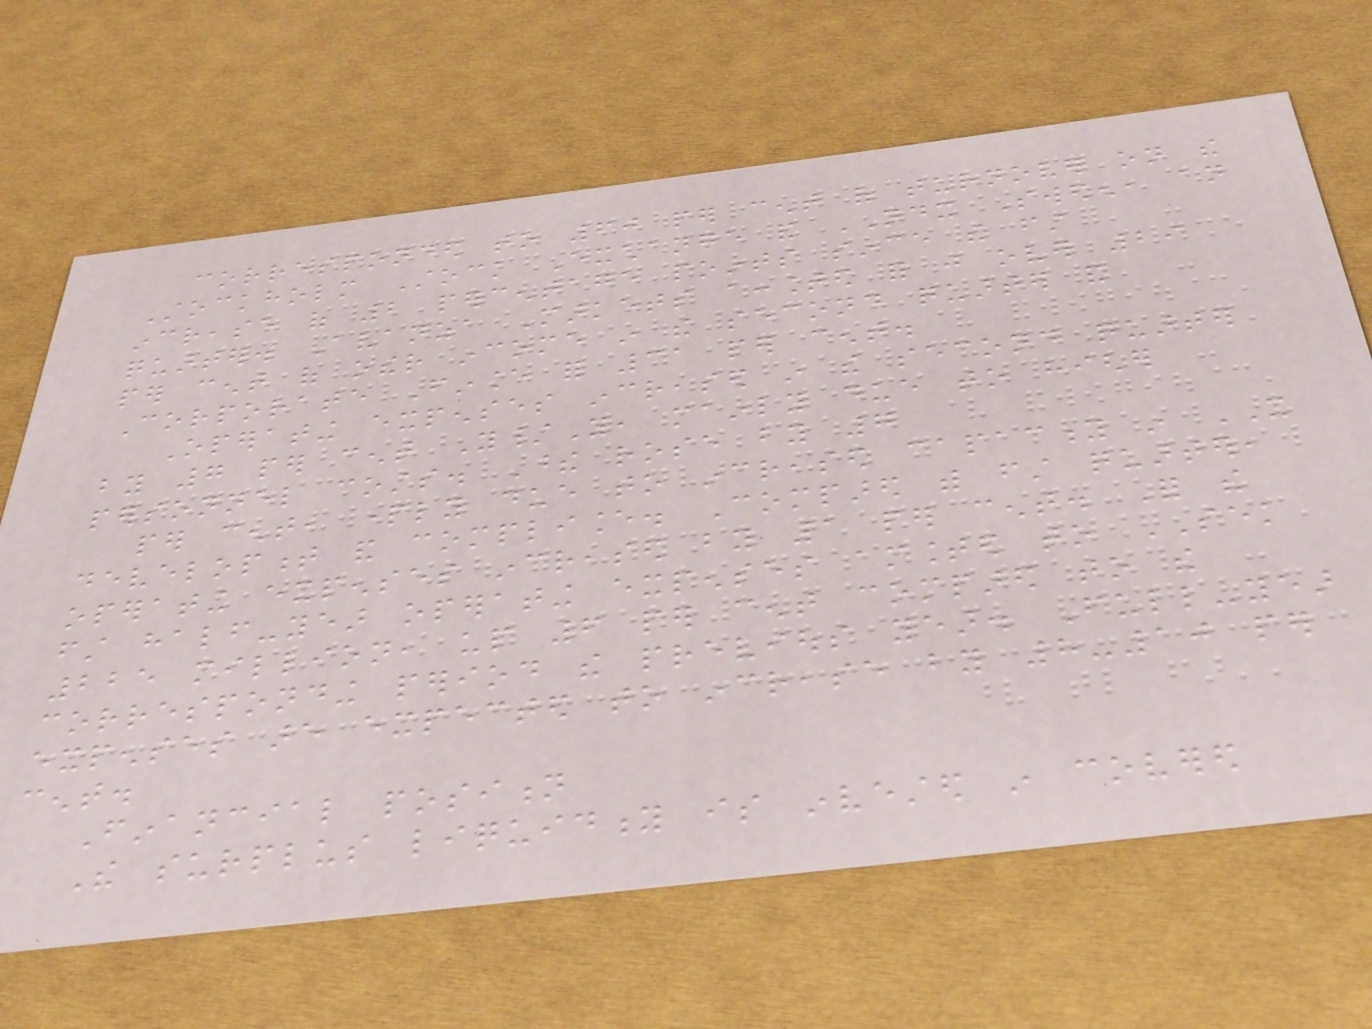corresponded to 60 per cent of turnover on the
Stockholm Stock Exchange and NDX Sweden, an
increase of 2 percentage points since the first
quarter. Avanza Markets accounted for just over 29
per cent of other income in the second quarter and
Corporate Finance for 31 per cent.
Operating expenses increased in the second quarter
by 7 per cent Y/Y, mainly due to higher
personnel costs. These rose by 7
per cent, partly due to increased capacity in IT
development and compliance. Compared with first quarter,
operating expenses increased by 1 per cent. For the
first half-year operating expenses amounted to SEK
225 million, up 6 per cent compared to the
corresponding period the previous year. Full-year
expenses are expected to increase by 8-10 per
cent.
Financial position
The surplus liquidity is invested in covered
